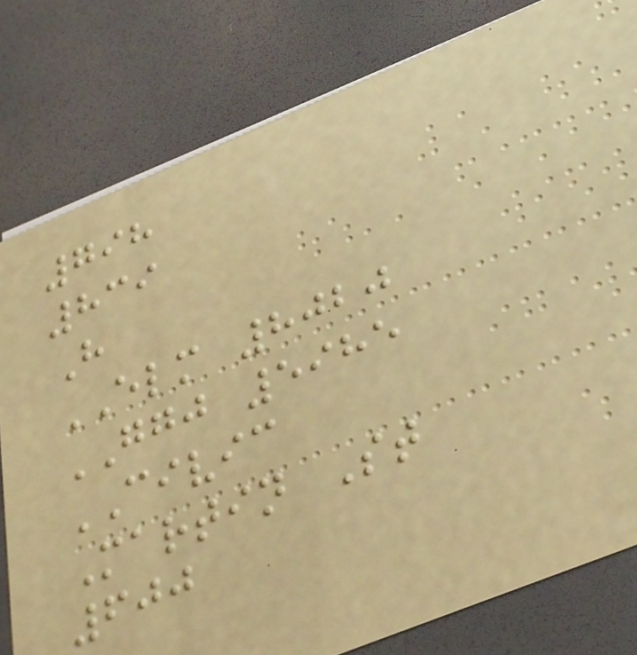798
839
H
ELM 8020
GGJ 5985
CIVIC
Martin St
600
